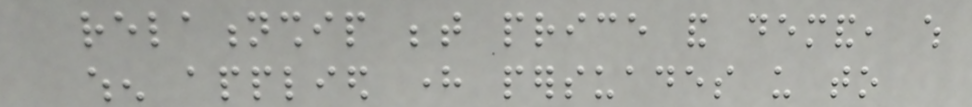relationship between price and demand, which
when applied here persuades us to
